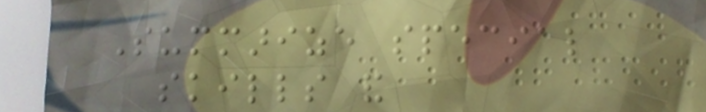Summarize special
skills and
